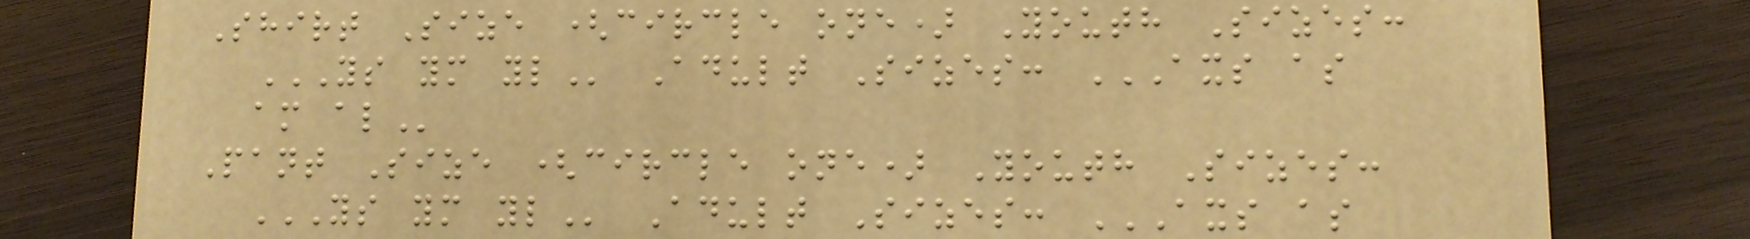Shirt Size (circle one) Youth Sizes:
YS YM YL Adult Sizes: AXS AS
AM AL
Pant Size (circle one) Youth Sizes:
YS YM YL Adult Sizes: AXS AS
